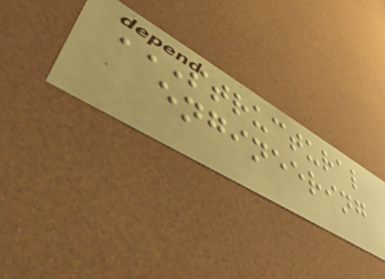STRUCTURAL
ENGINEERING
